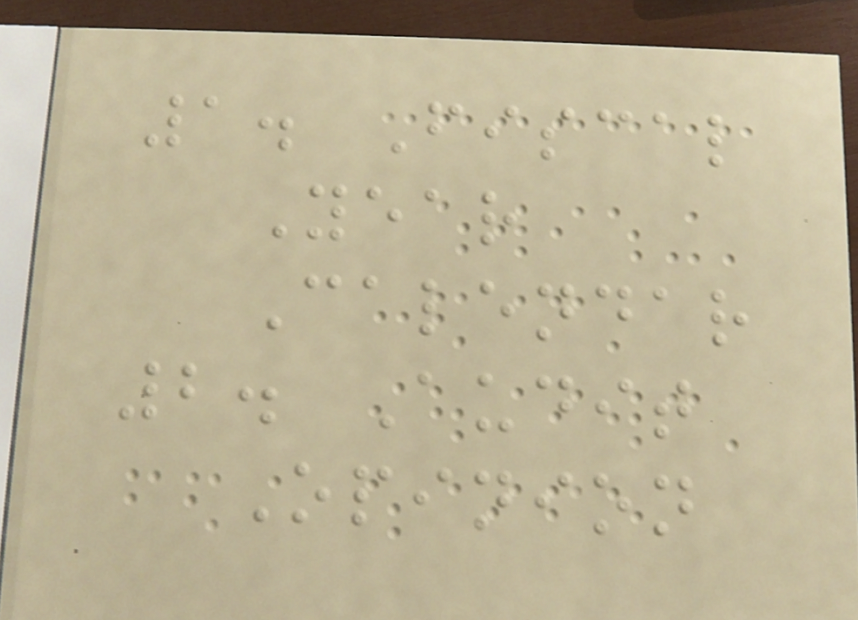1. Fiscal
Year
Calendar
2. Audit
Opinion
